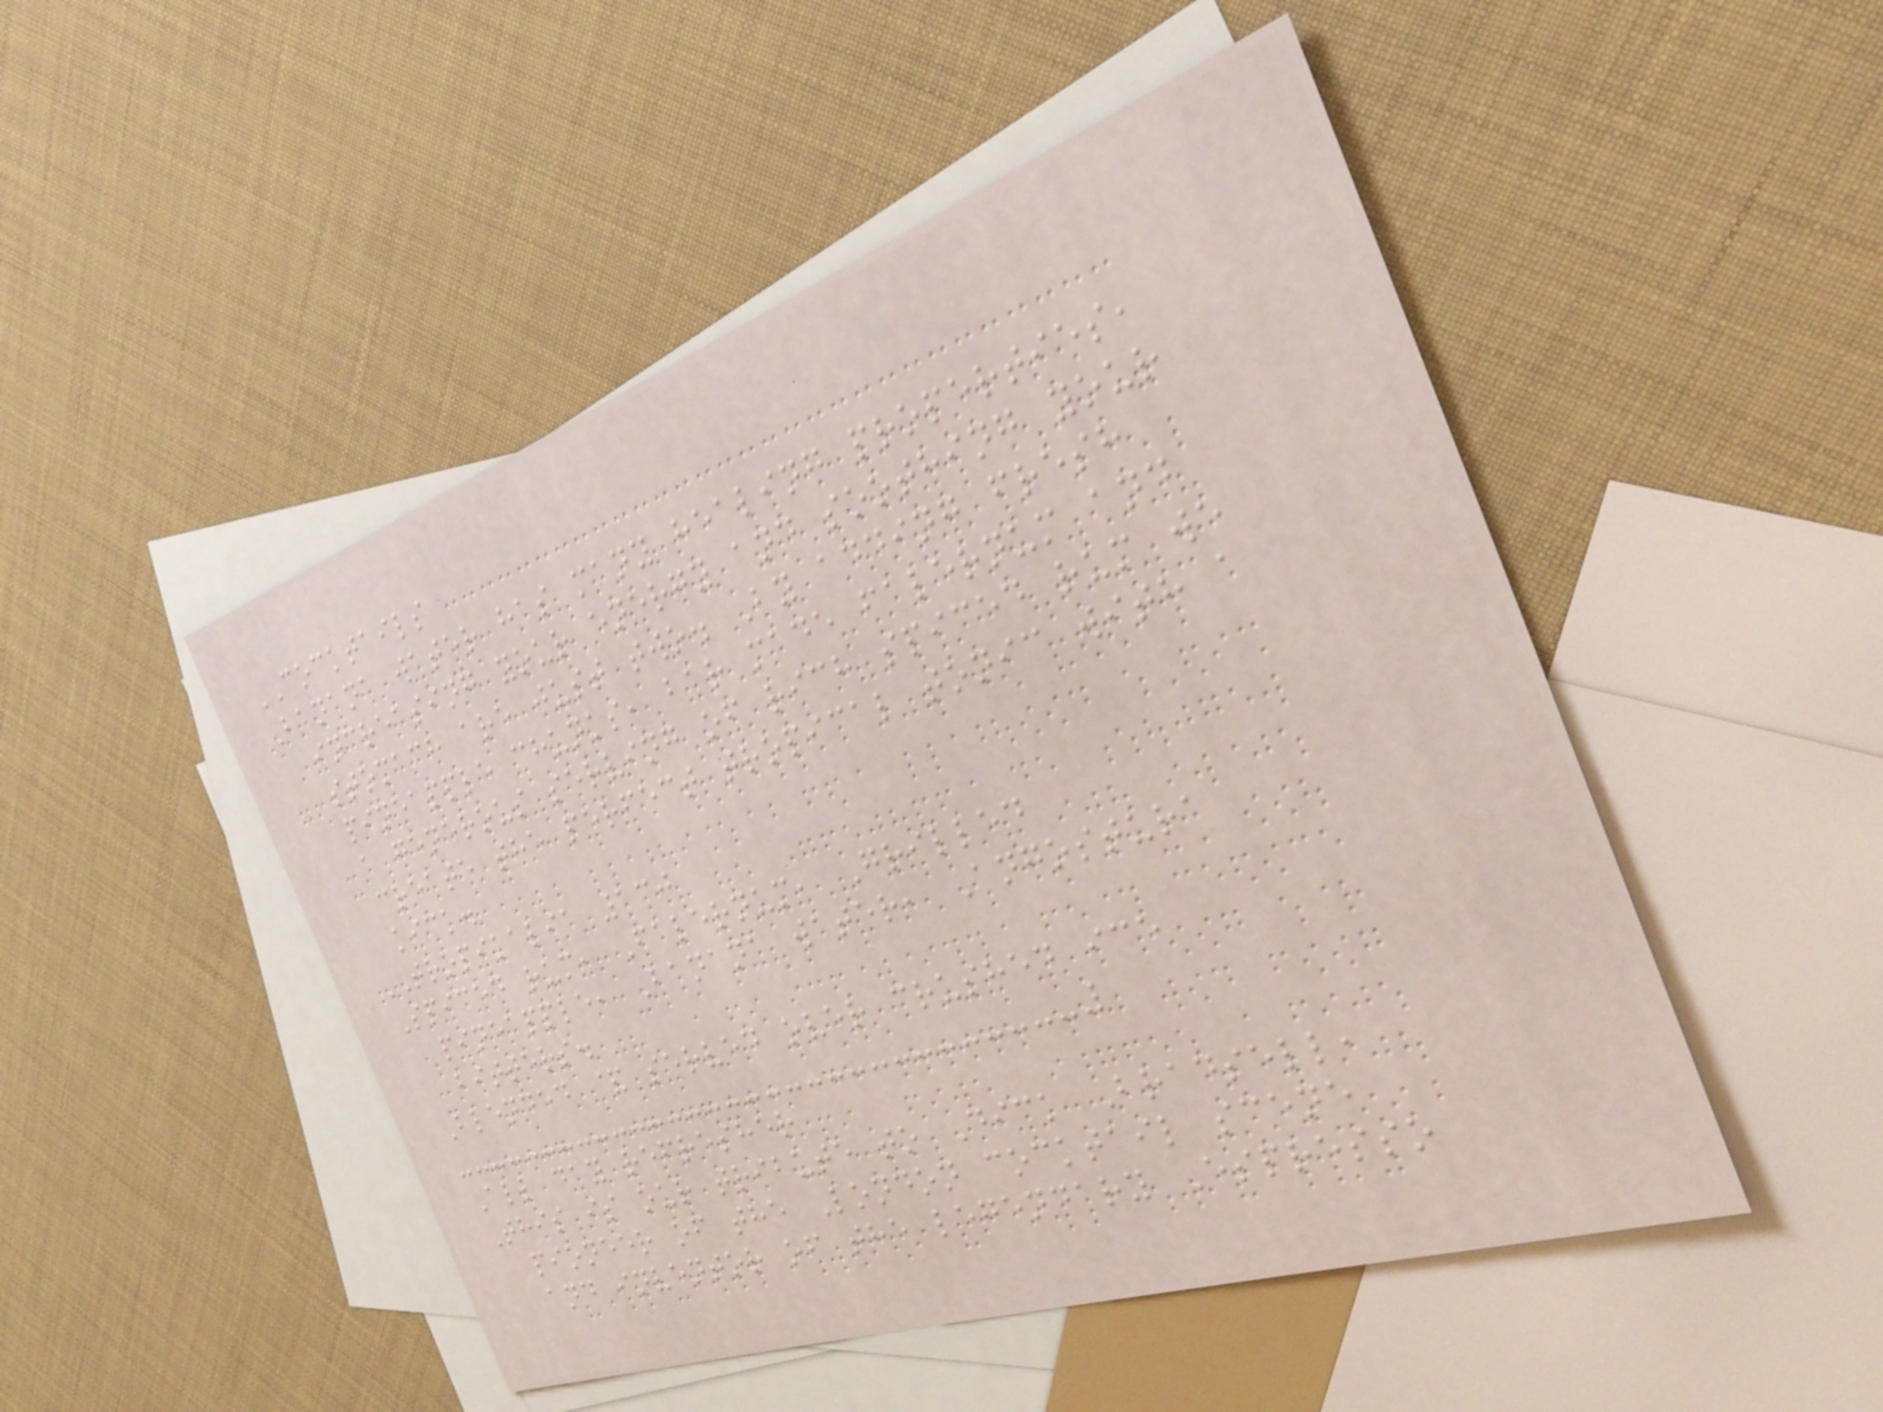COCKTAILS
Banana water has many healing properties,
increasing your energy and soothing your
stomach are just two. By adding fresh
pineapple chunks, bar made falernum and
a generous serving of rich spiced rum we
create the perfect tropical tonic with a
kick.
TROPIKALIA 130
Spiced rum, Falernum, Grilled
pineapple, Banana water, Angostura
bitters.
Blended & served over crushed ice
All day refresher
This is our tribute to Dick Bradsell,
pioneer of the London cocktail scene
and inventor of the legendary Espresso
